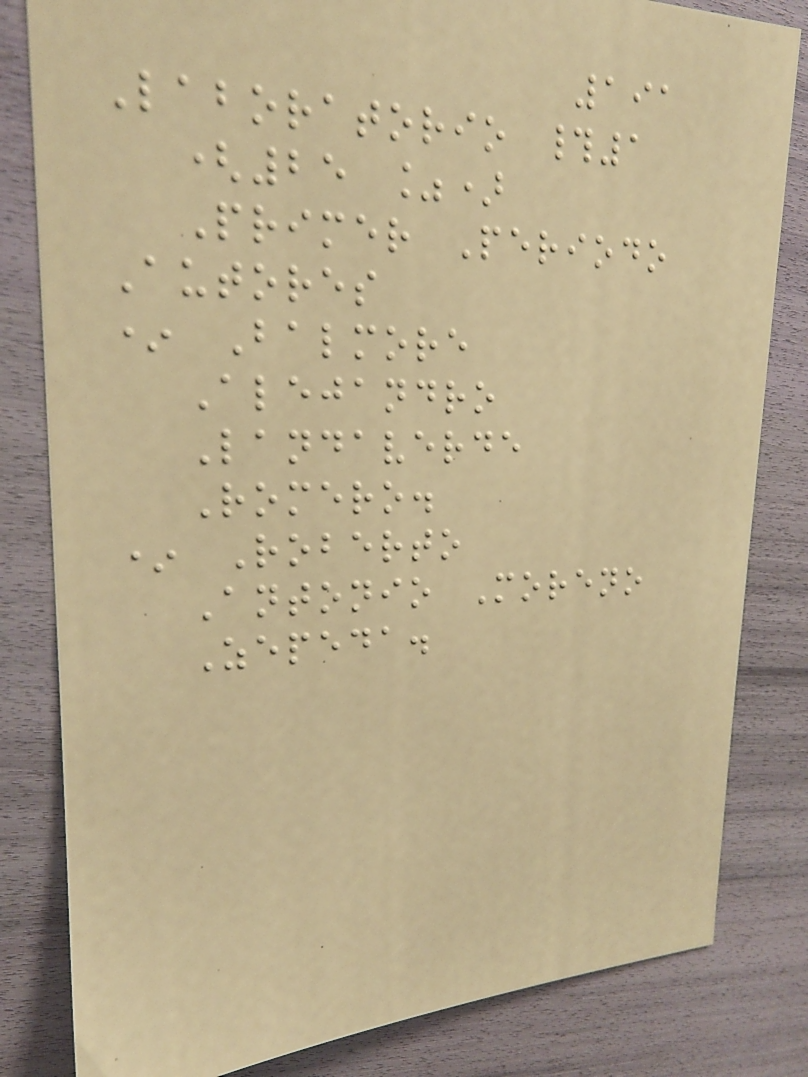191
Laboratorio #1
(25 %)
Primer Periodo
Autores
* Balmore
Alejandro
Landaverde
Romero.
* Roberto
Antonio Moreno
Zepeda.
